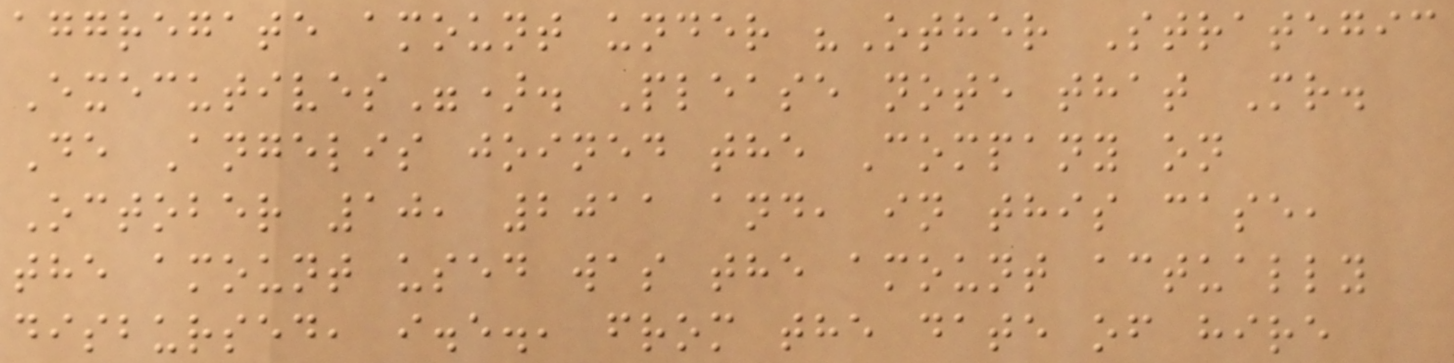aggregate amount under "Other Strategic
Executives"). Please note that Mr.
De Angelis joined the Company on
October 10, 2011 and, in this case,
the amount used was the amount actually
disbursed, i.e., from the date of hire
